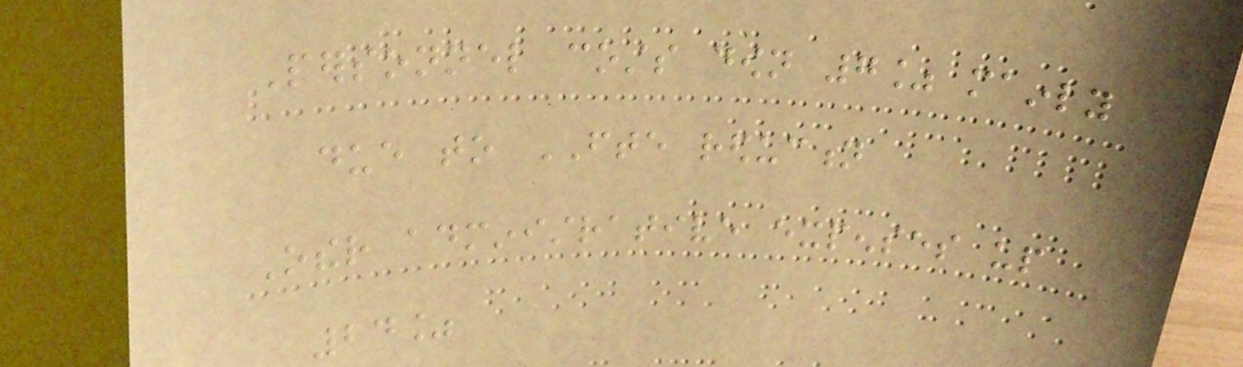Personnel costs down 7% mainly
due to FTE reduction
Other administrative expenses up
24%
